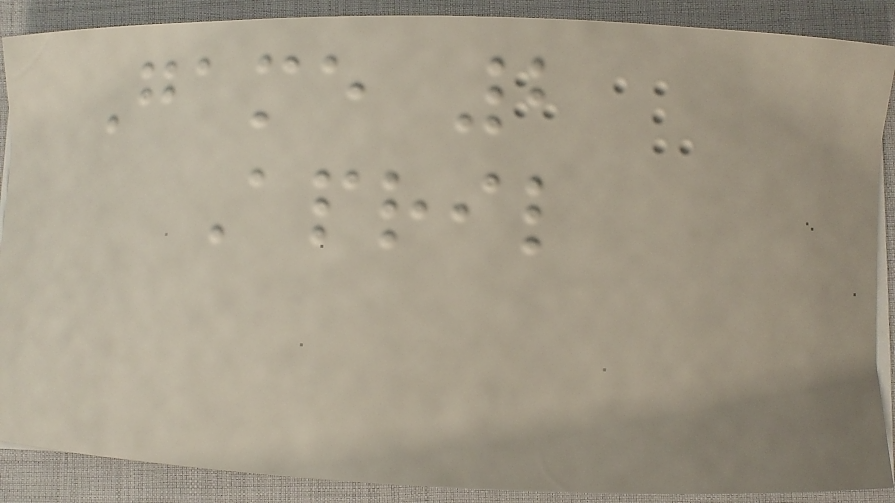Game 2
April
